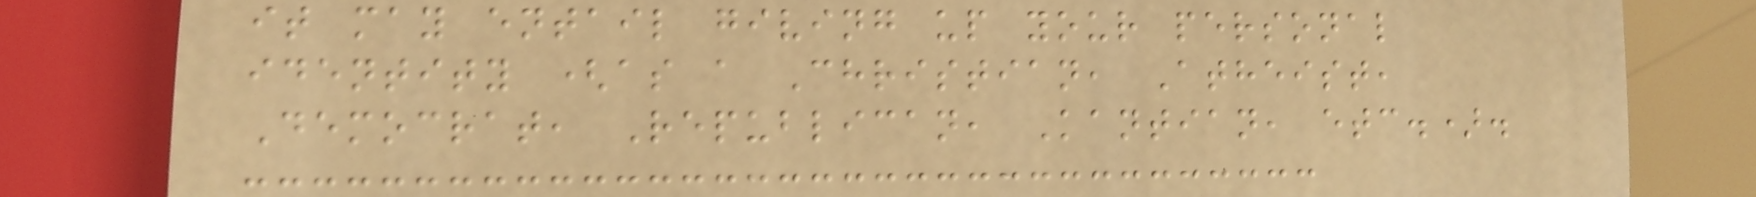it may entail giving up your personal
identity (as a Christian, Atheist,
Democrat, Republican, Kantian, etc.).
